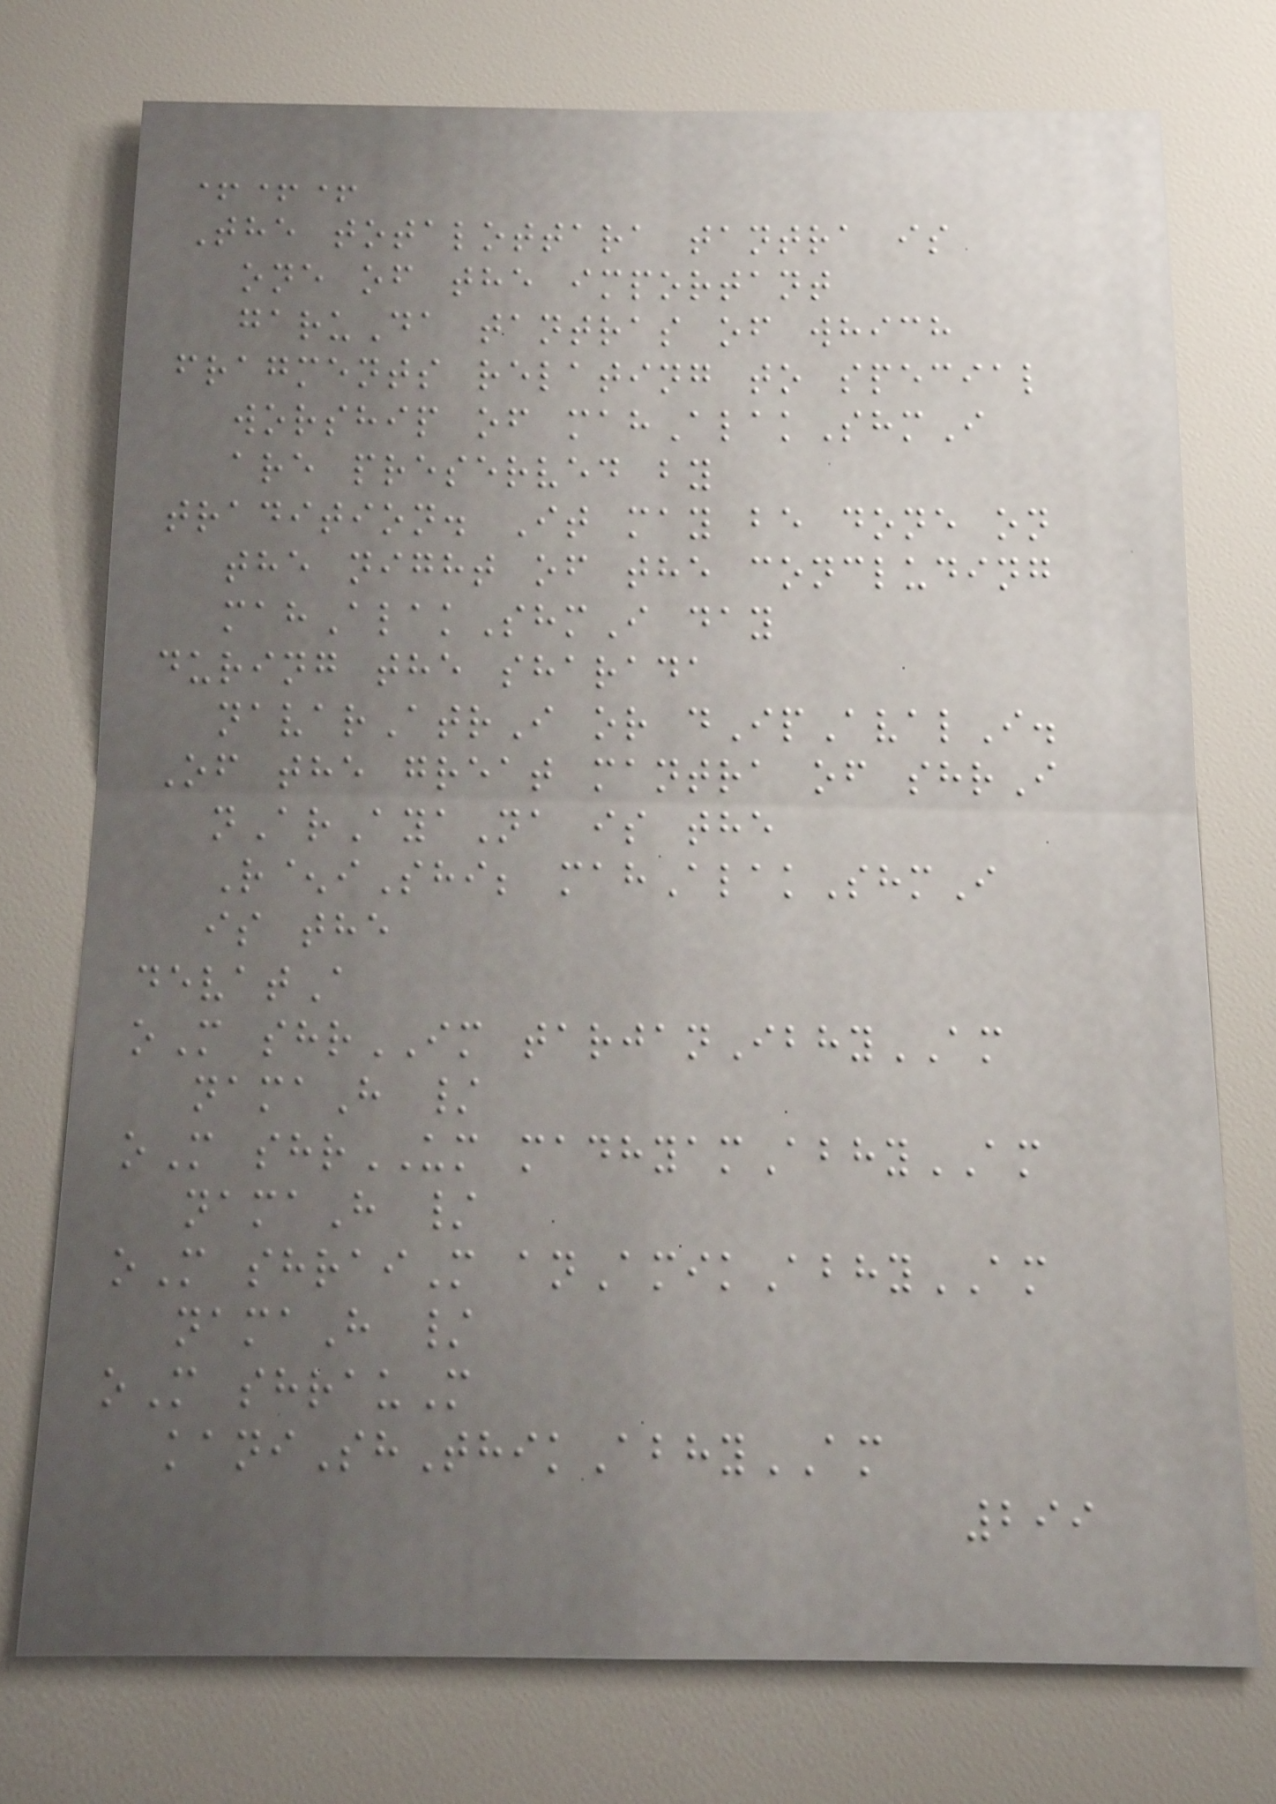+++
The totalottara tantra is
one of the important
garuDa tantras of which
fragments relating to special
worship of mahAlakShmI
are preserved by
tradition. It may be done on
the night of the concluding
mahAlakShmI day
during the sharada
navarAtrI or dIpAvalI.
Of the great mantra of shrI
nArAyaNa is the
R^iShi; mahAlakShmI
is the
devatA
oM shrIM tarjanIbhyAM
namaH /
oM shrUM madhyamAbhyAM
namaH /
oM shraiM anAmikAbhyAM
namaH /
oM shrauM
kaniShThikAbhyAM
299
